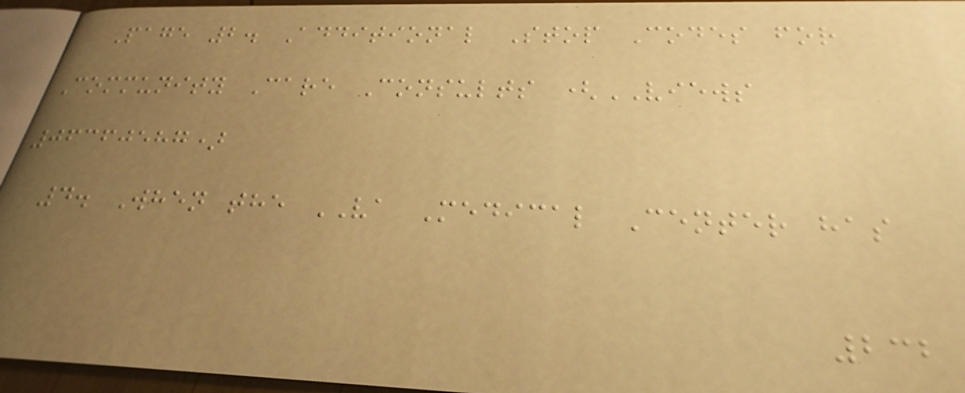Page 2. Additional Stop Codes for
Community Care Consults (VIEWS
06360587)
4. When the VA Medical Center has
232
